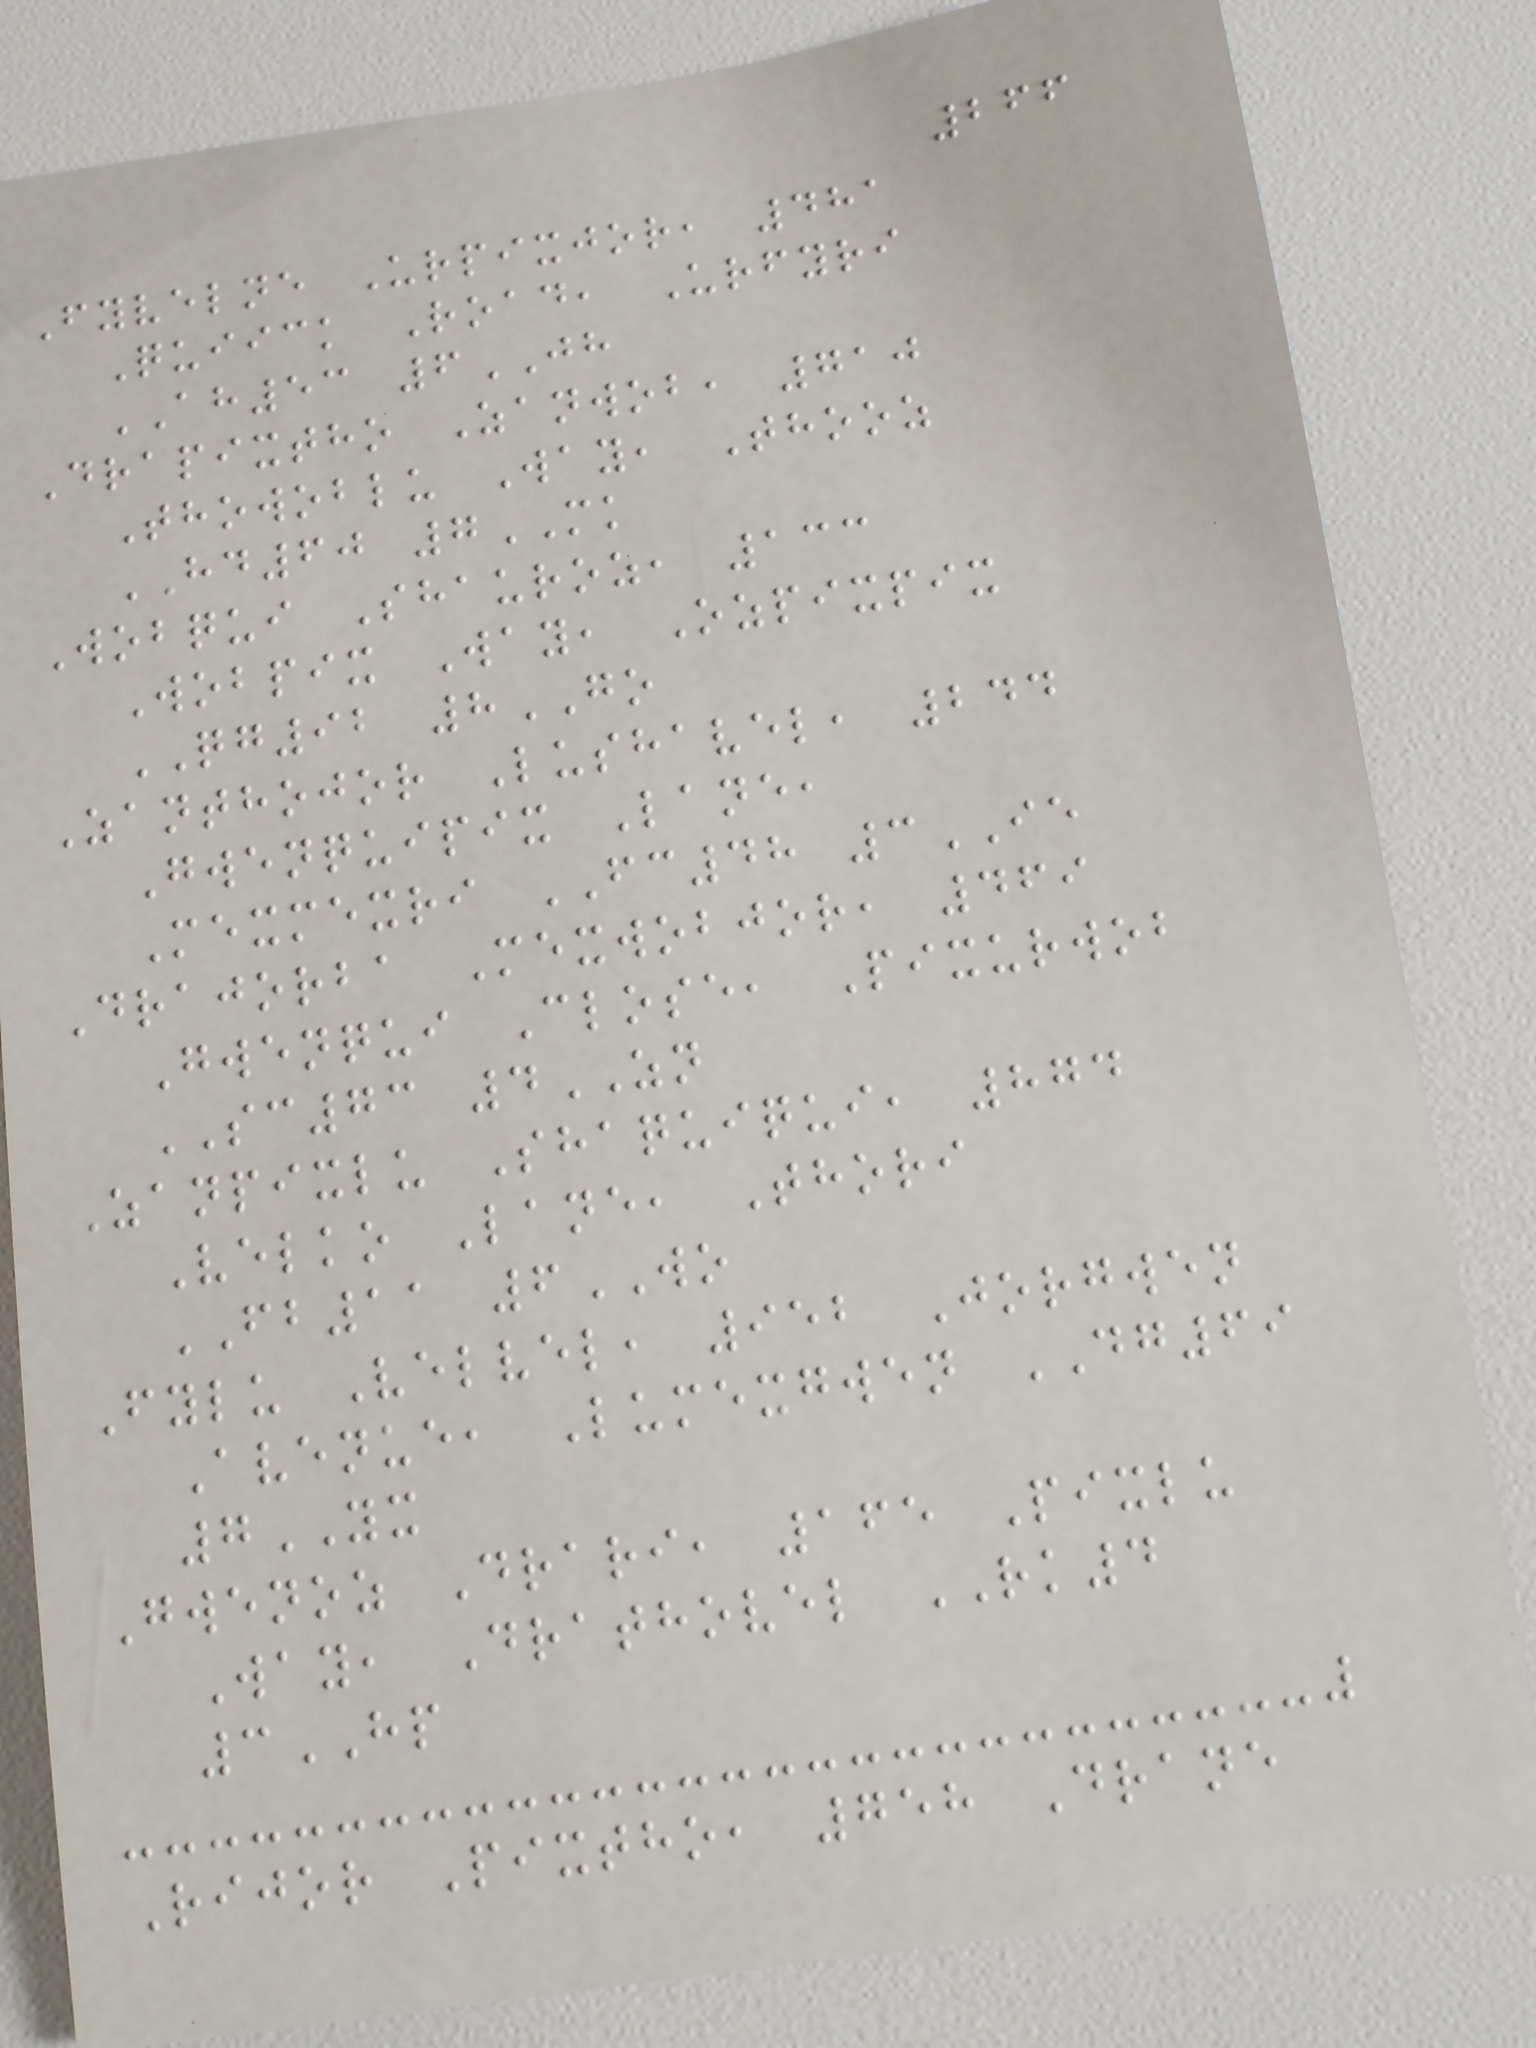266
Fyvelne Urpixjor, 481
Quiick Road, Urfyri
AH53 6JH
Drapixtho Zanwob, 710
Thowoblu Way, Thooz
HD60 7MK
Wobqui Shauroz, 133
Wobpix Way, Ozpixpix
QG92 8GO
Zanthojor Lushavel, 244
Gwenquipix Lane,
Mexmexri FC48 3IE
Drajorba Mexwobjor, 469
Gwenqui Close, Pixurwob
SC73 4ZN
Zanpixlu Shaquiqui, 874
Velko Lane, Thori
FB11 6WO
Fylu Velvel, 952 Jorgwen
Avenue, Lumexgwen DG69
7YX
Gwenoz Drari, 165 Pixlu
Way, Drathovel RK4
3HP
Rijor Pixtho, 758 Drane
